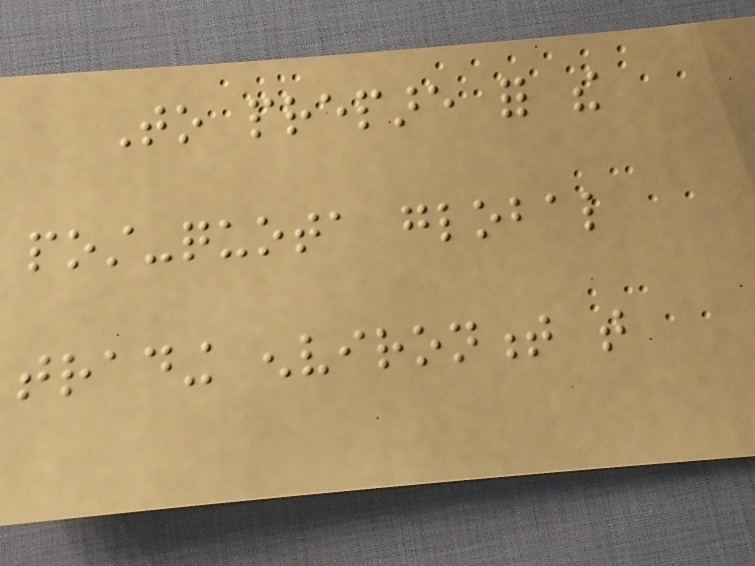To prepare for the
post-quota global
trading environment that
